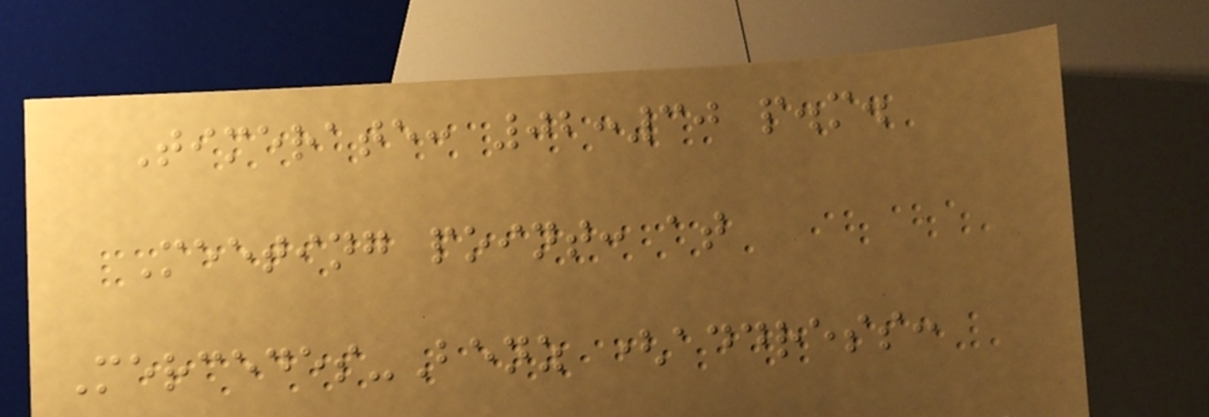Timerate: 02:30 p.m.
Meeting point: at
Mercedes-Benz (address:
